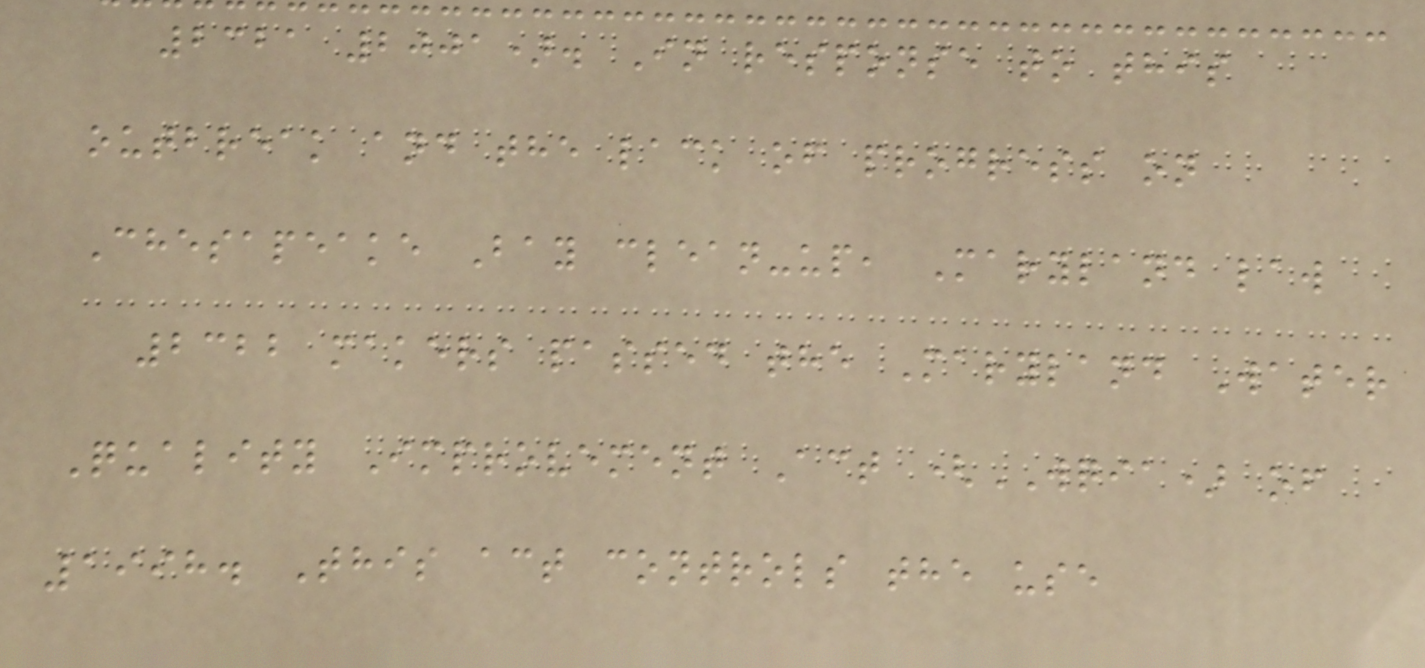2321 2001). In response to this
outbreak and the lack of progress on
Chesapeake Bay clean-up, Maryland law
2322 makers passed the Maryland Water
Quality Improvement Act (WQIA) of
1998. This act controls the use
